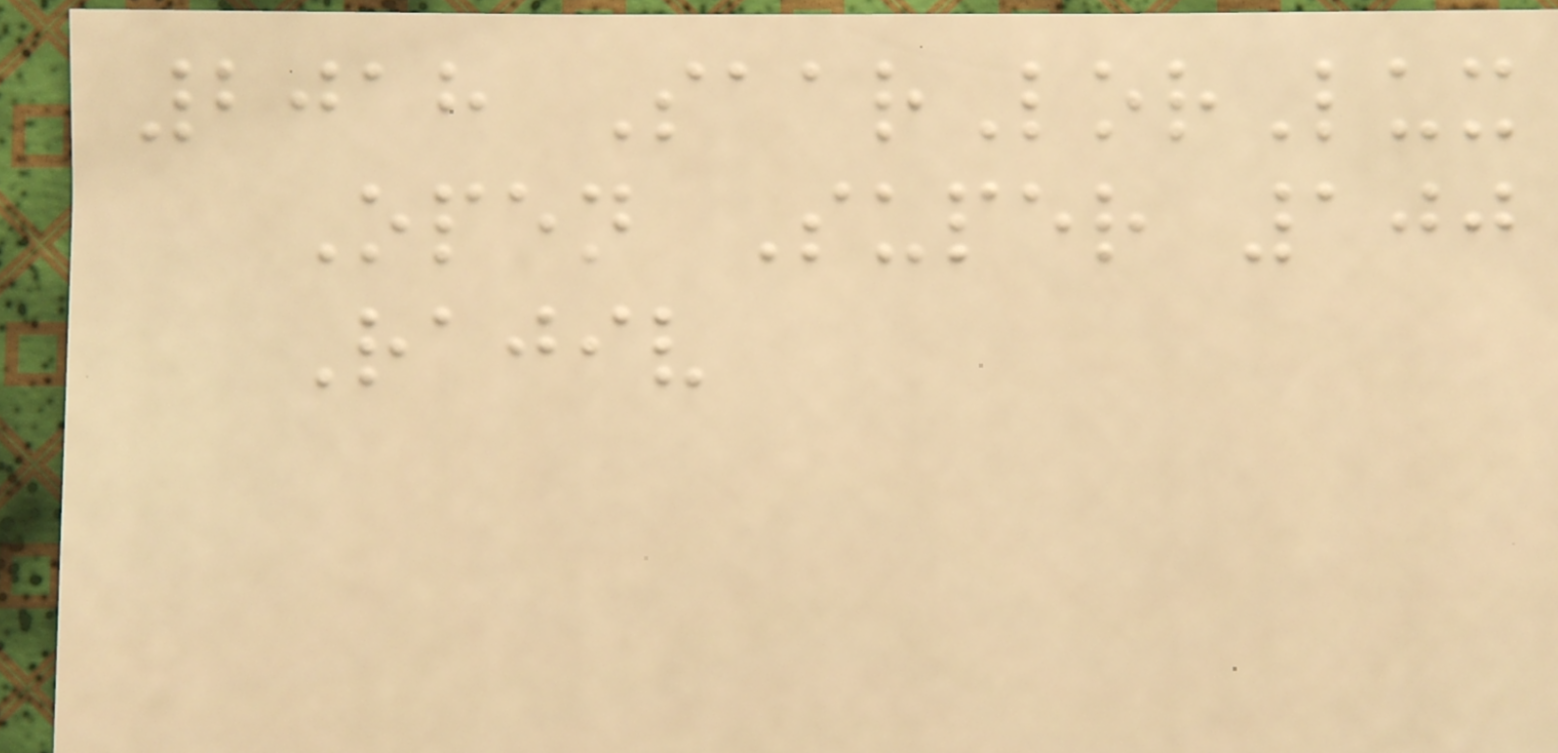2018 SaarLorLux
Open Super 100
Rajiv
